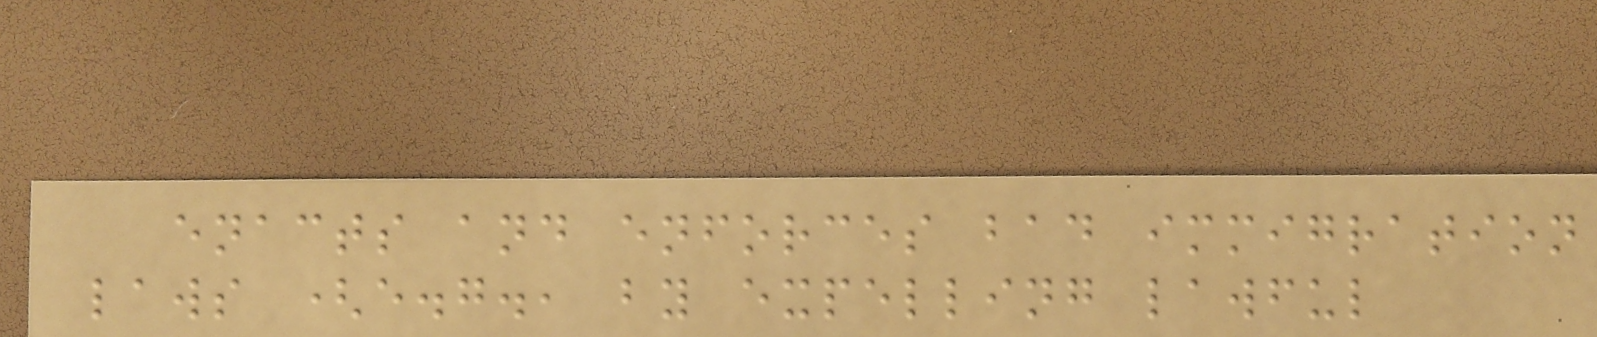enacts and enforces bad immigration
laws (e.g., by expelling lawful
